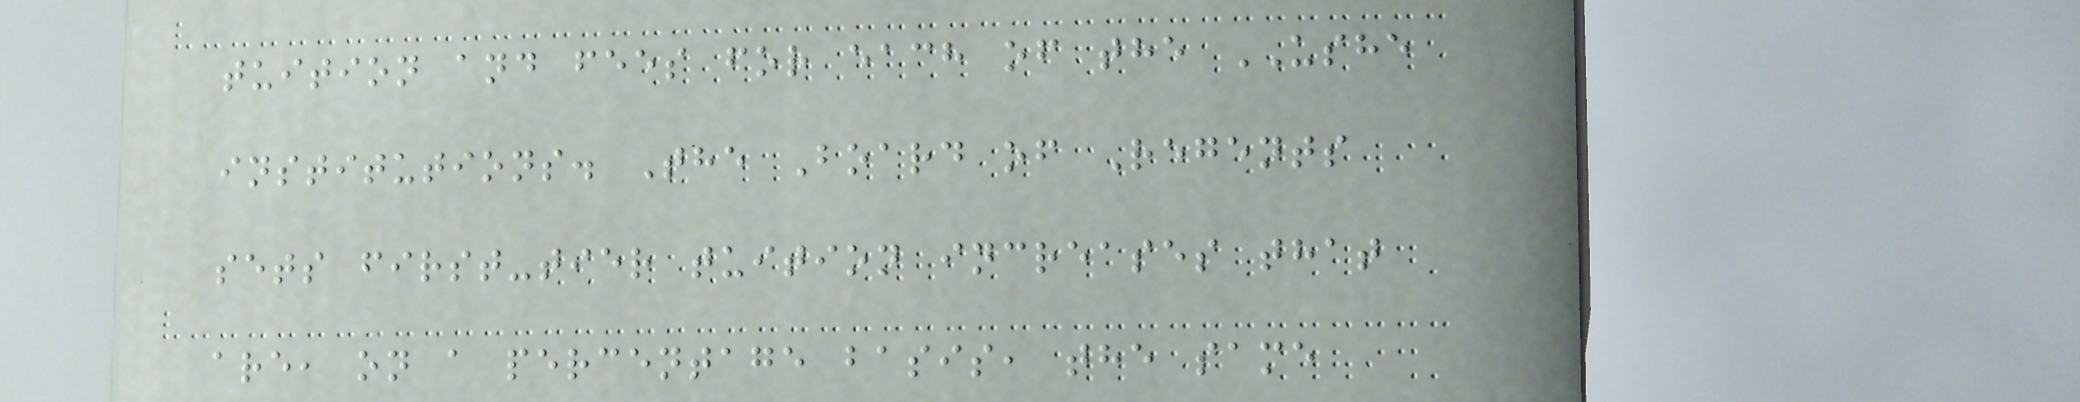tuition and fees for each of the USHE
institutions. The Board of Regents
sets first-tier tuition increases that
are, on a percentage basis, the same
